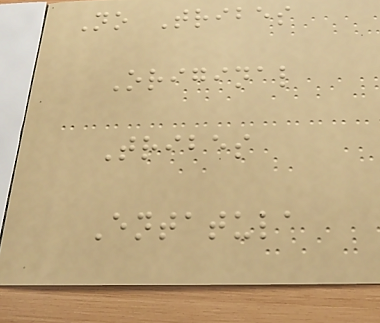No Tribes
Original
Tribes
Entatula
